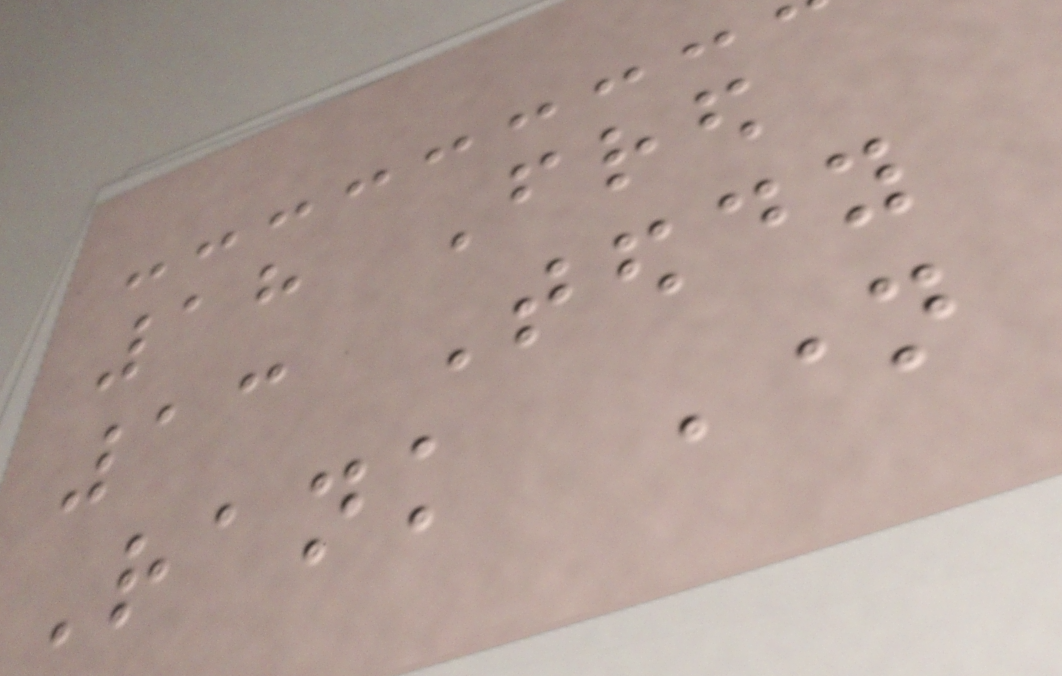18 Fred
13 Teddy
Rank Name
